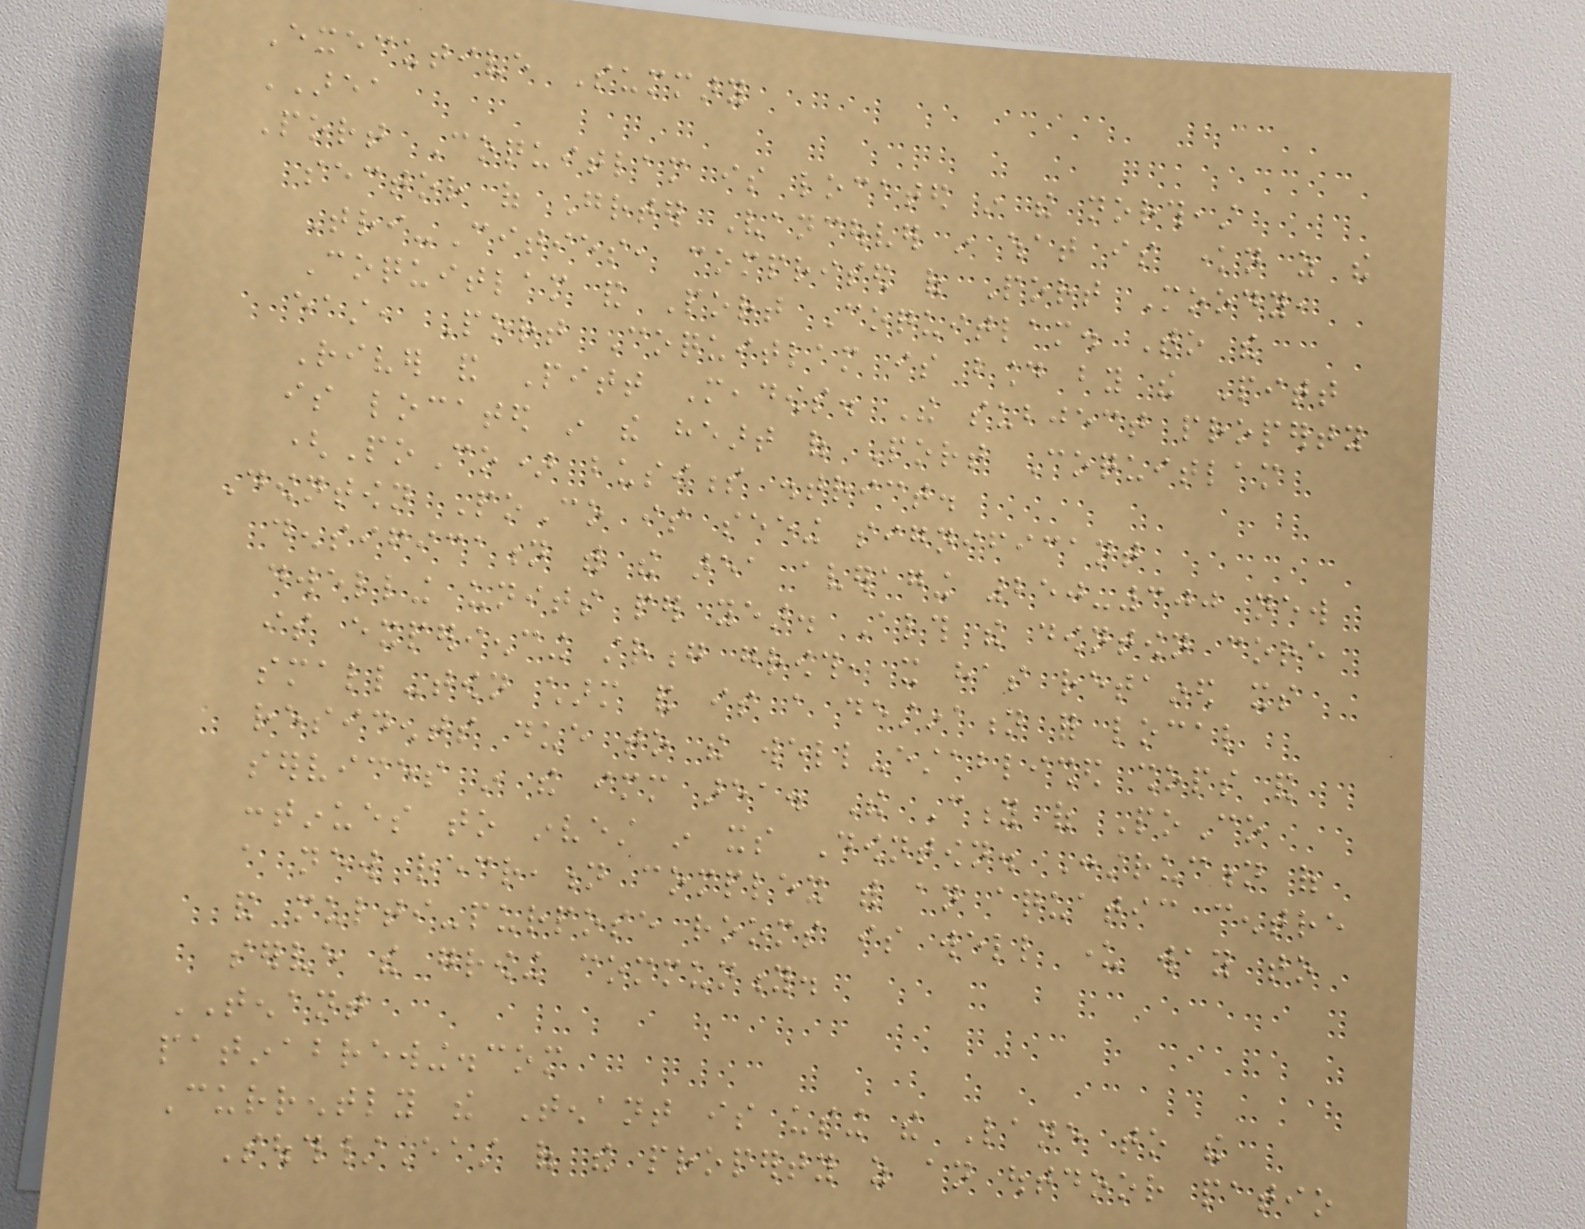Executive Summary
AREA
Port Coquitlam is located in the northeast
sector of Greater Vancouver in what is known as the
Tri-Cities, comprised of Port Moody,
Coquitlam and Port Coquitlam. To the
east, Port Coquitlam is bound by the Pitt
River and Pitt Meadows. The subject property
is located in the heart of Port Coquitlam
(PoCo) business district.
Downtown PoCo is seeing significant
densification with the area averaging 250-300 new
dwelling units per year. Although the downtown core
is experiencing strong growth, it has retained its
small-town charm and is a destination for local
residents due to the well-established shops and
services in the immediate area. The City of PoCo
continues to invest in its Downtown. Construction of
a new recreation complex with an aquatic centre
and multi-purpose rooms is well under way to
serve the growing community.
TENANT
patinabrewing.com
Currently the Tenant is using the Lane to the
South/East of the property as an outdoor patio
